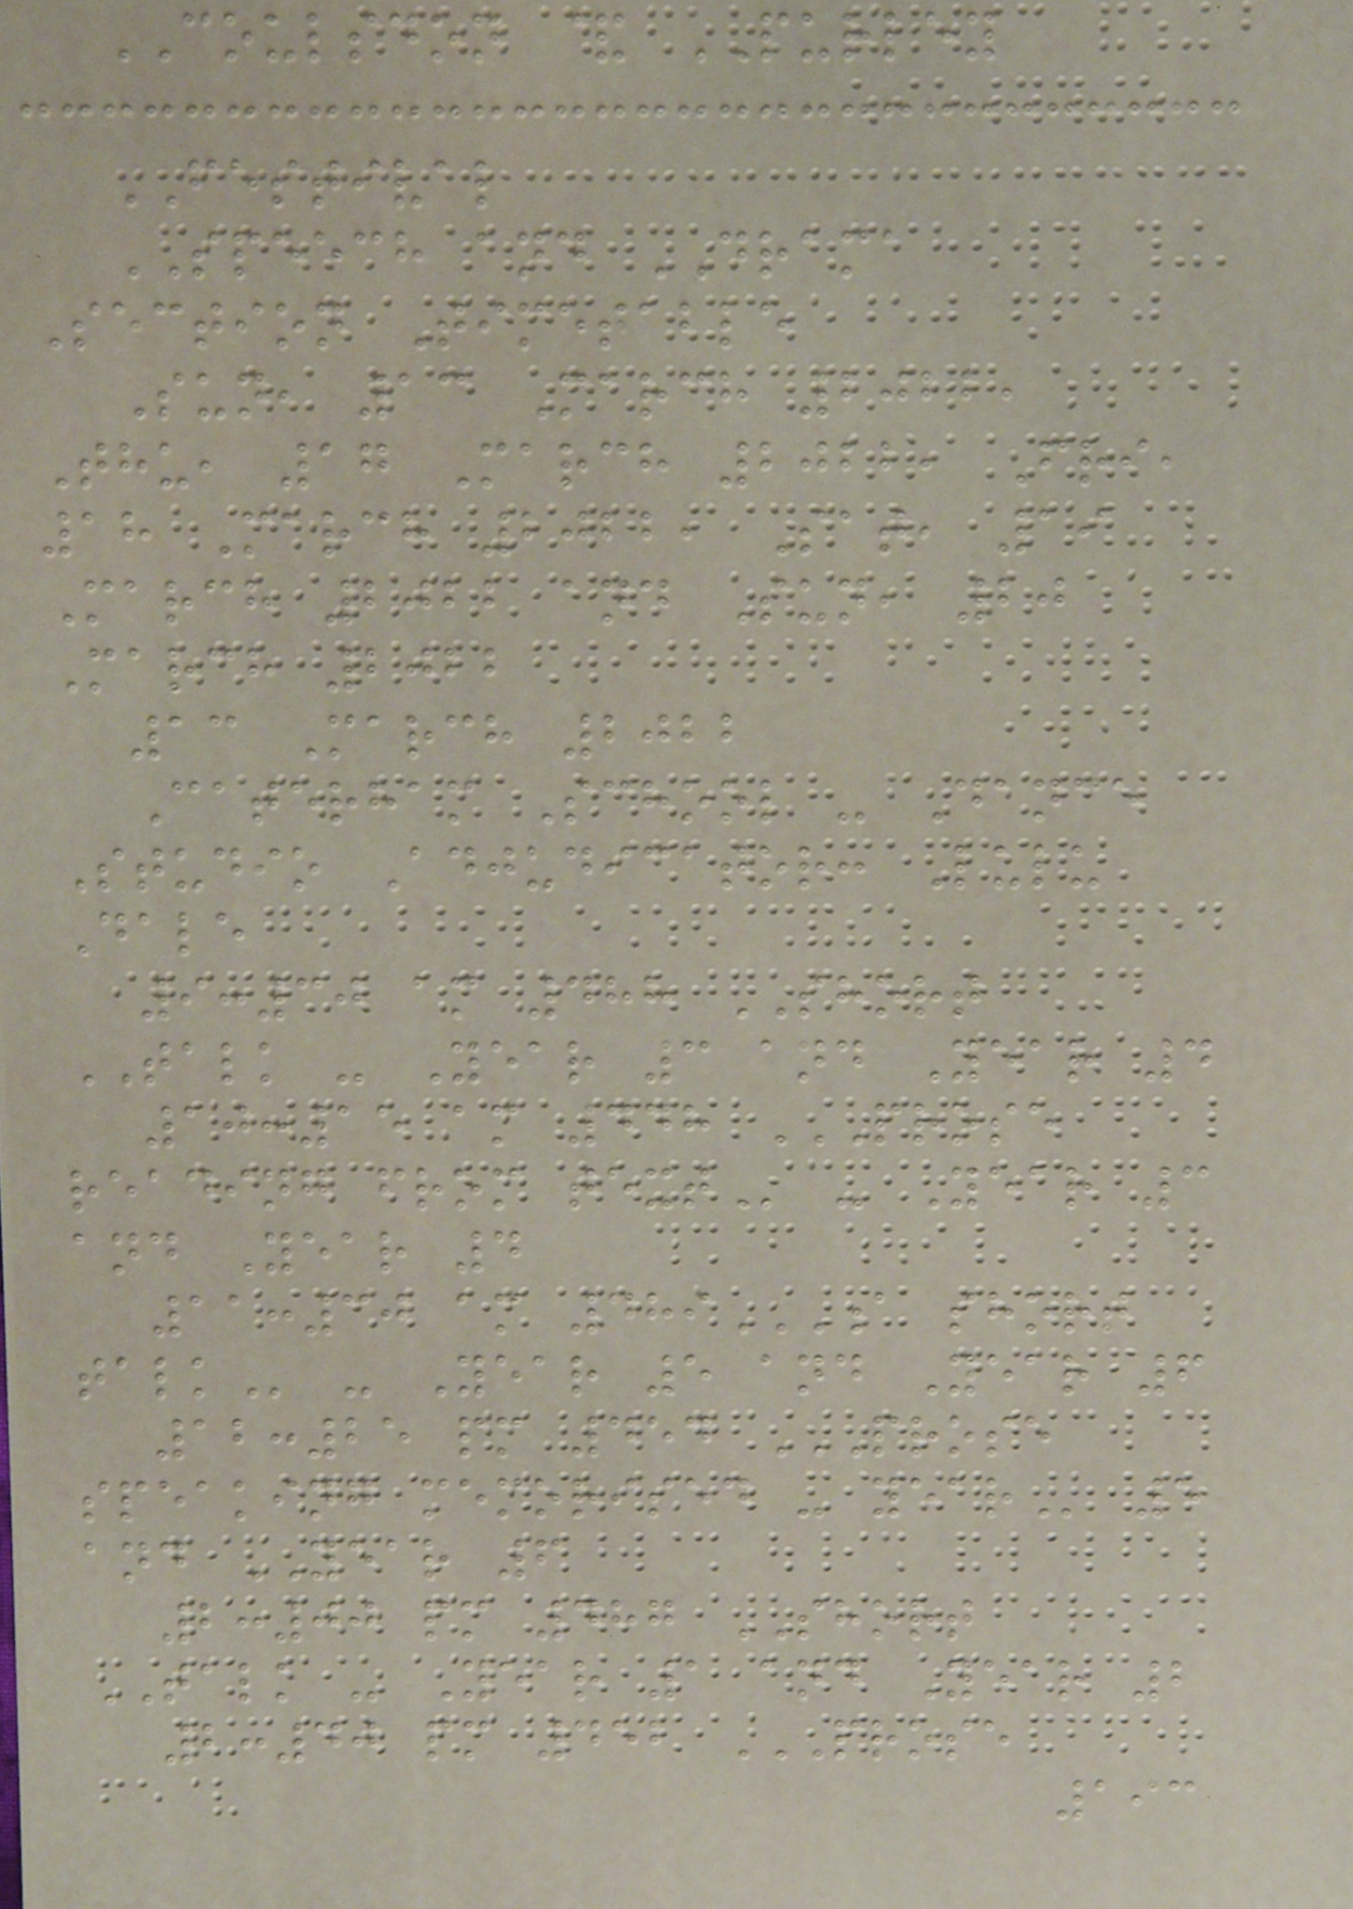COULSDON & PURLEY
FESTIVAL
SPEECH and DRAMA
Section Timetable
Sun, 13 March 2022,
Thu, 17 March 2022, Fri,
18 March 2022, Sat, 19
March 2022 and Sun, 20
March 2022
13 March 2022
Caterham School - Dance
Studio Adjudicator: Lulu
Dale
9:30 am 488 SHORT
TALK - Year 3 and Year 4
10:15 am 448 PROSE
READING FROM TEXT - Year 3
and Year 4
11:30 am 489A SHORT
TALK - Year 5 and Year 6
12:25 pm 454 PROSE
SPEAKING MEMORISED - YEAR 5
and YEAR 6
2:00 pm 487 SHORT
TALK - Year 1 and Year 2
2:40 pm 452 PROSE
193
